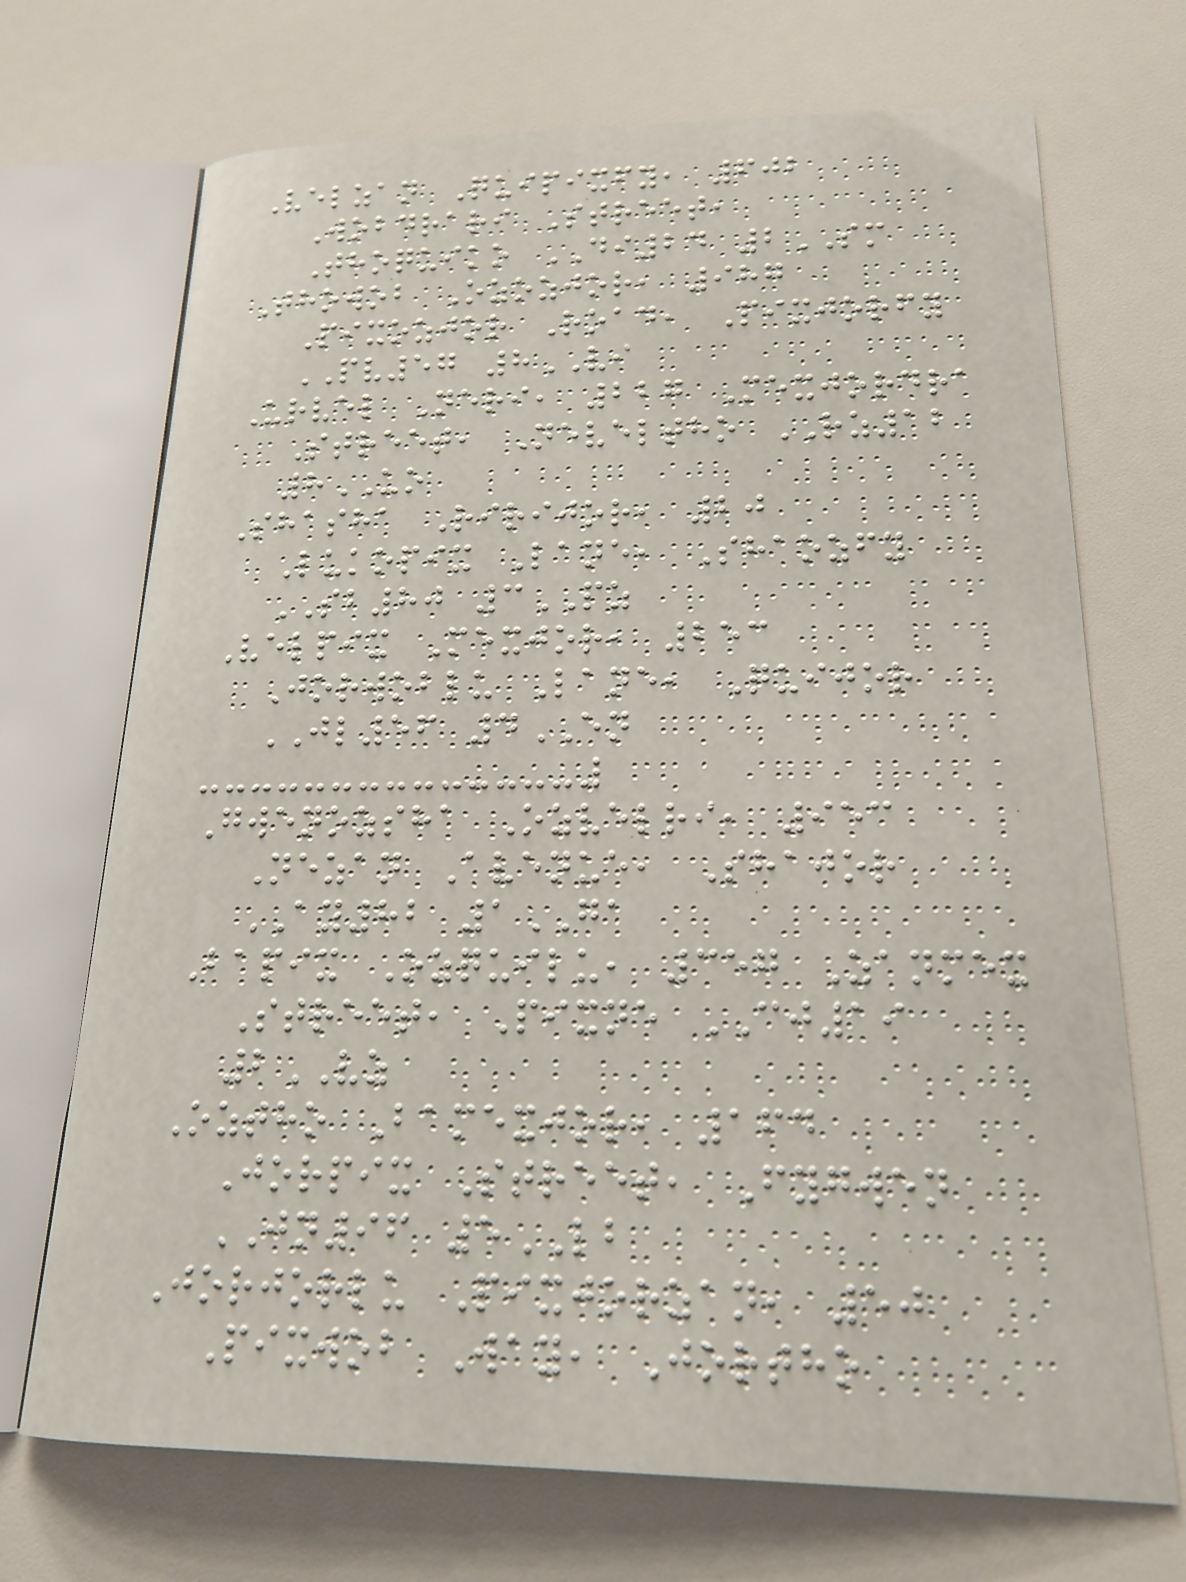Velzan Quipixfy, 602
Wobdrari Street,
Thoquiko DI24 2SM
Thowob Ozozjor, 987
Pixozjor Road, Pixjorfy
PV57 8VI
Urvel Neri, 227 Mexjordra
Street, Neveltho RZ12
8UO
Shasha Ririjor, 20
Lukopix Lane, Shaozfy
SB80 3PZ
Velpix Mexjor, 253
Jorwoblu Lane, Quijor
JL56 4EN
Gwenozsha Ozvelri, 953
Nezan Avenue, Shajor
AY82 1GA
Bapix Ozquilu, 357 Zanmex
Street, Pixne CJ19
2VZ
Oztho Bamexjor, 164
Jorpix Street, Fygwen
JN96 5LB
Jorjorlu Pixjorzan, 50
Pixwob Way, Jortho
